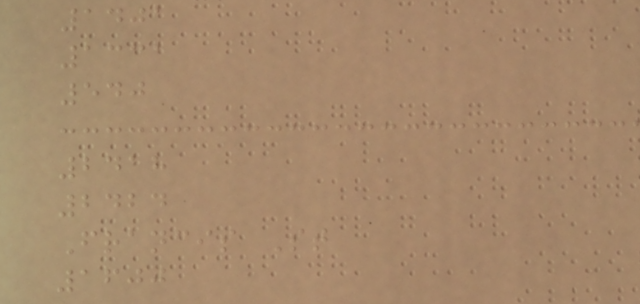1401
1331
540
2418
2424
Francis St
1600
